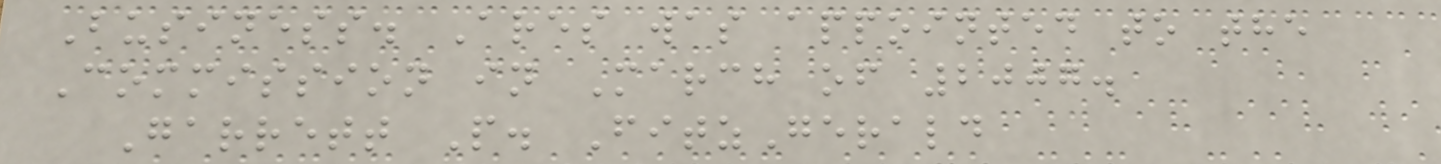Business. Ares was appointed to the
Commission in March of 2007.
Garrett P. FitzGerald
